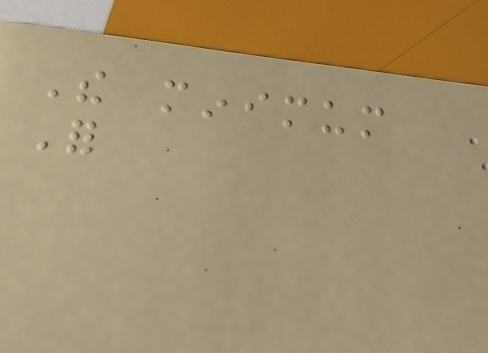The minimum
For
